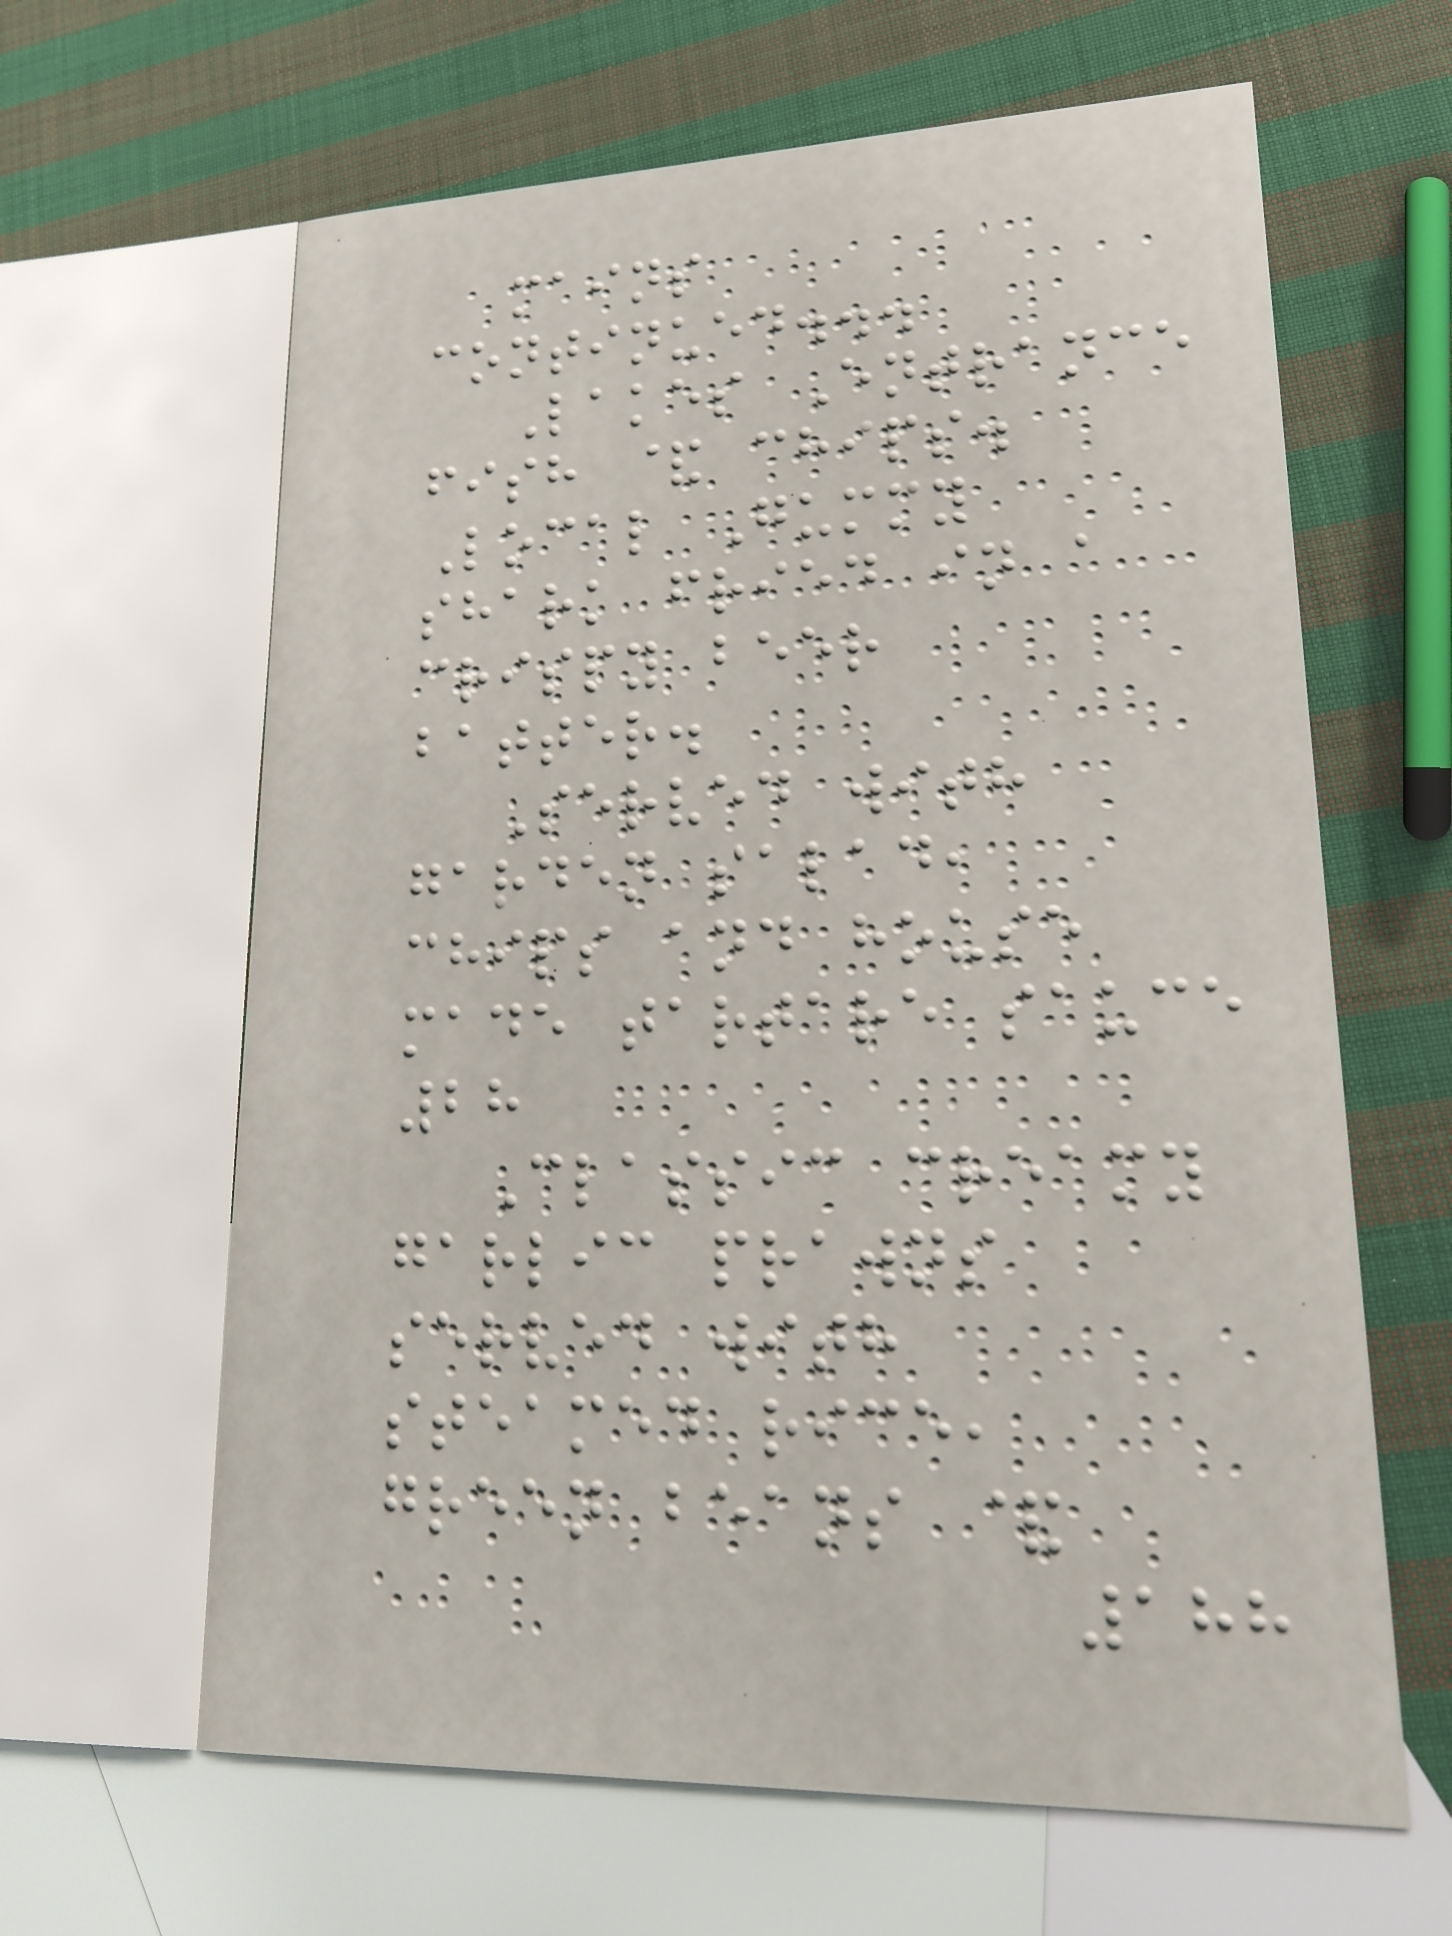mains
continued...
Lakes Entrance
fish & chips.
Local Gummy
shark fried in a
crispy beer
batter.
Served with
garden salad,
chips and house
made tartare sauce
28
Classic creamy
garlic prawns
served with
steamed rice,
green beans &
188
